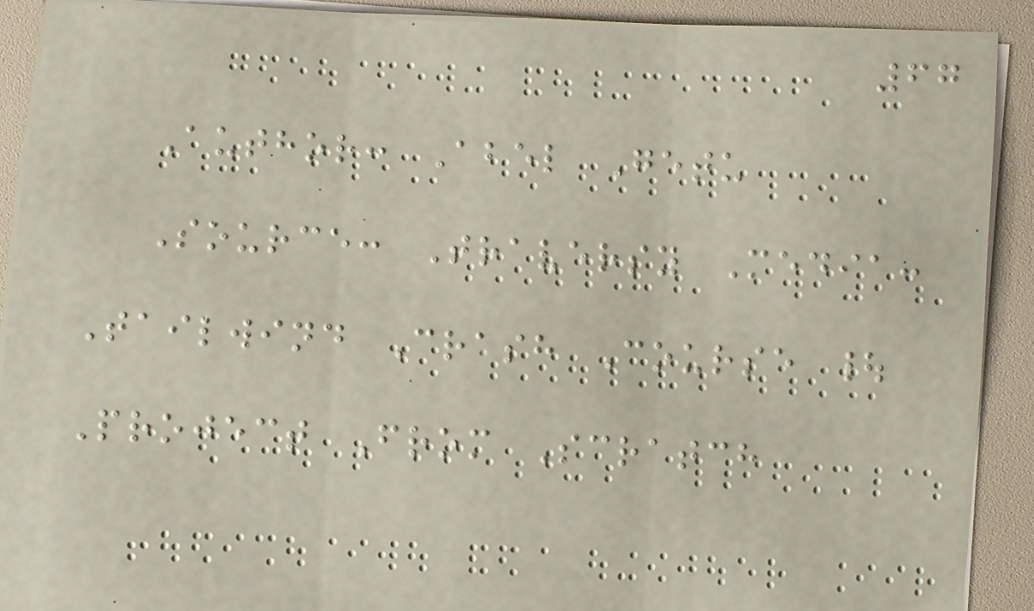67
Author: Abel Getu
Source: Traversy Media:
Tailwind Crash Course |
Project From Scratch
